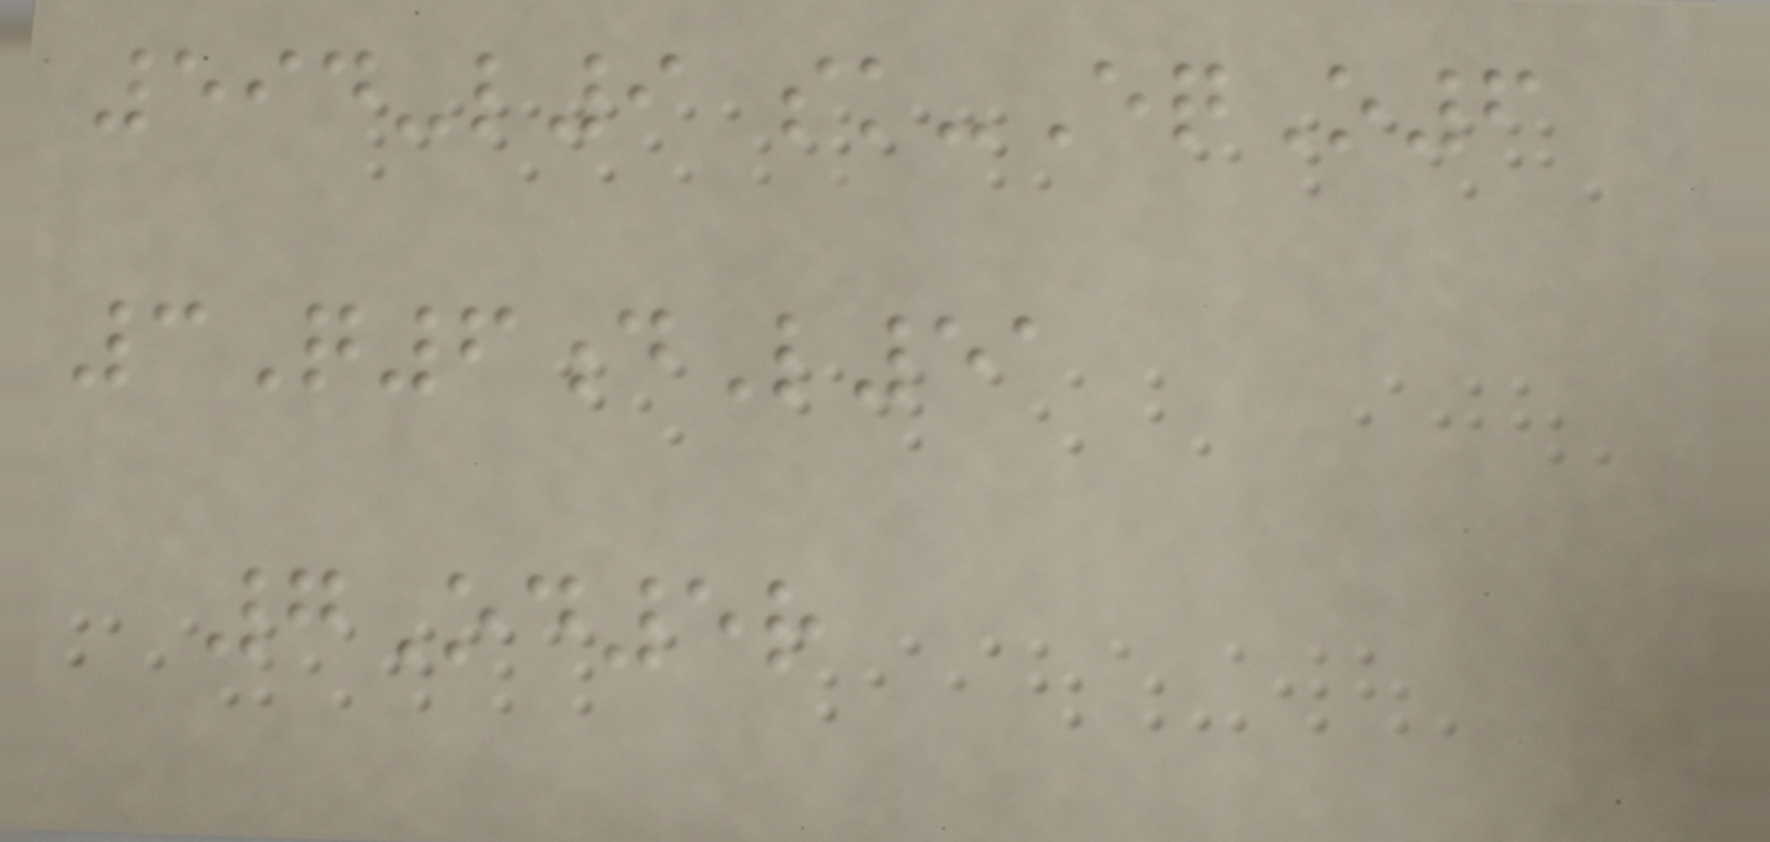594-l9 sk-EqO6
3Q6dL51
7Od5r
